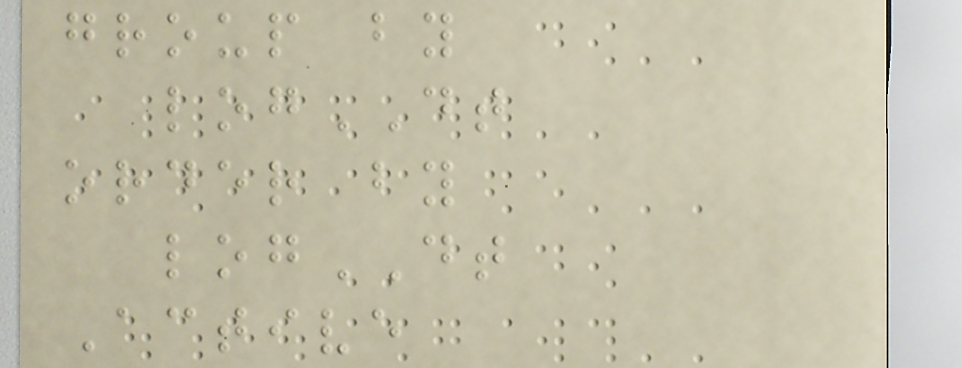group by
logDT
order by
logDT
Active
